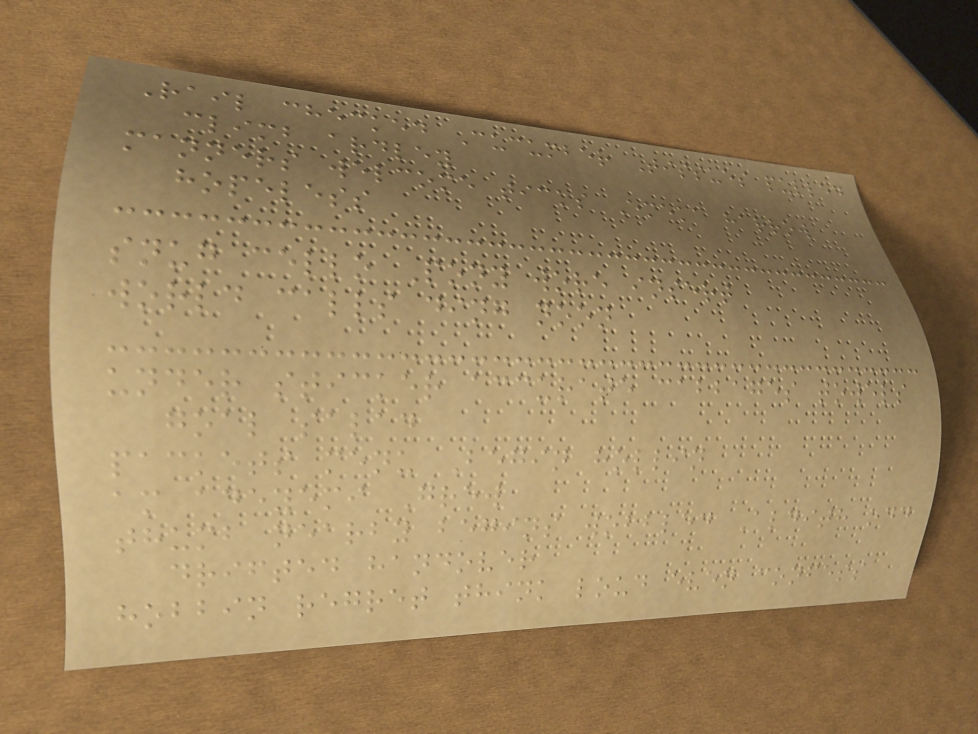Rail checked Cucumber Tissues pulled
climb ardley
manners welcome ticks Emeka harrow
hopeless
snug cello Pony wore insert
world calls ding noon
under sticker accurate cabbages towels
goal salad
packets menu Begin hollin
am adeyemi Grew
thumb nearby begins wobbled Aldith odd
drifted handover
hobbin regret think loud even confess
